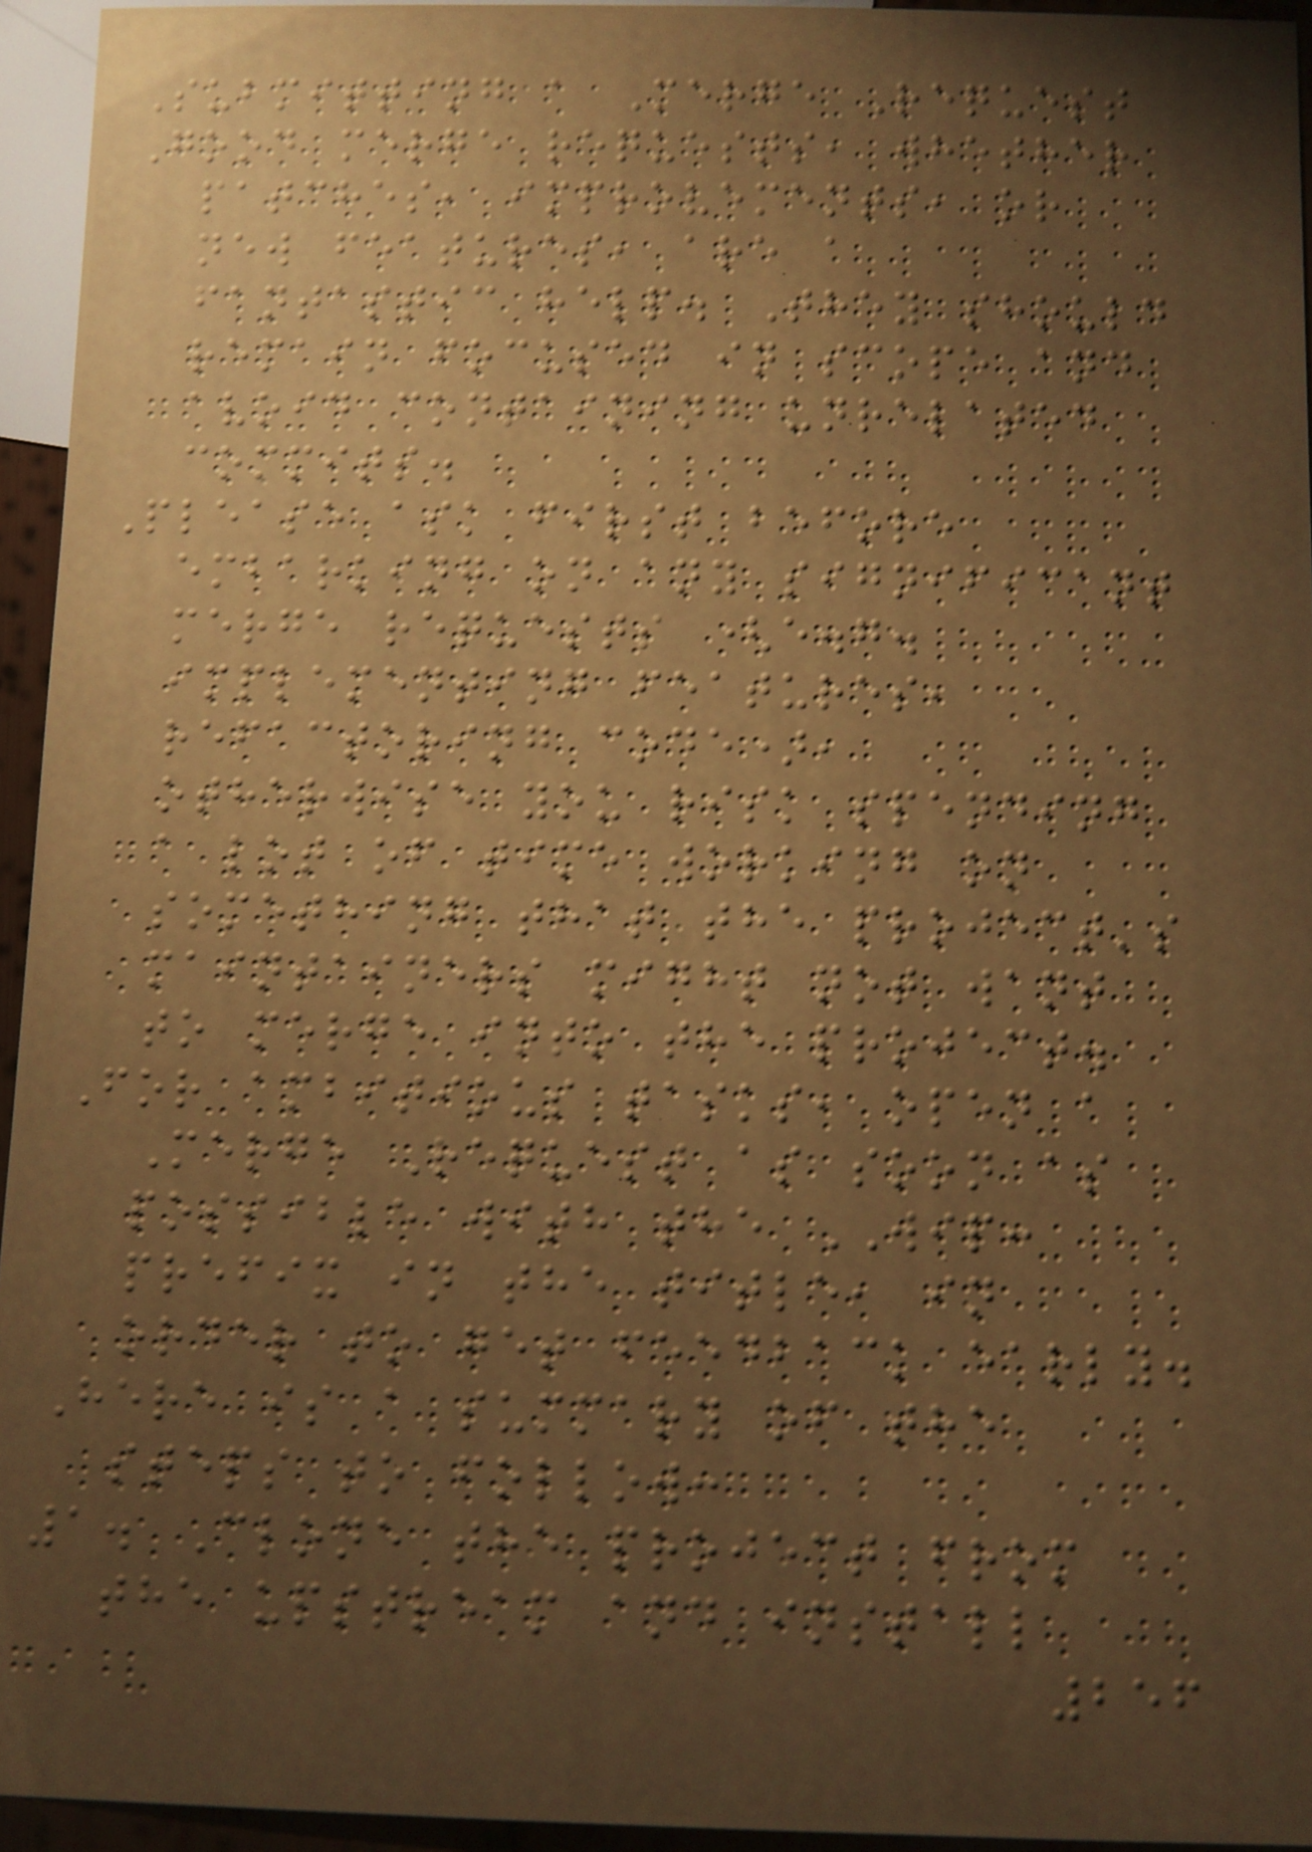Submitting a Merge Request
Good merge requests, whether
patches, improvements, or
new features, are a
fantastic help. They should
remain focused in scope and
avoid containing unrelated
commits.
Please ask first before
embarking on any significant
merge requests (e.g.
implementing features,
refactoring code),
otherwise you risk spending
a lot of time working on
something that the project's
maintainers might not want
to merge into the project.
For ambitious tasks, open a
Merge Request as soon as
possible with the WIP:
prefix in the title, in
order to get feedback early.
Here is a summary of the
steps to follow:
1. Clone the project from
the upstream and install
256
